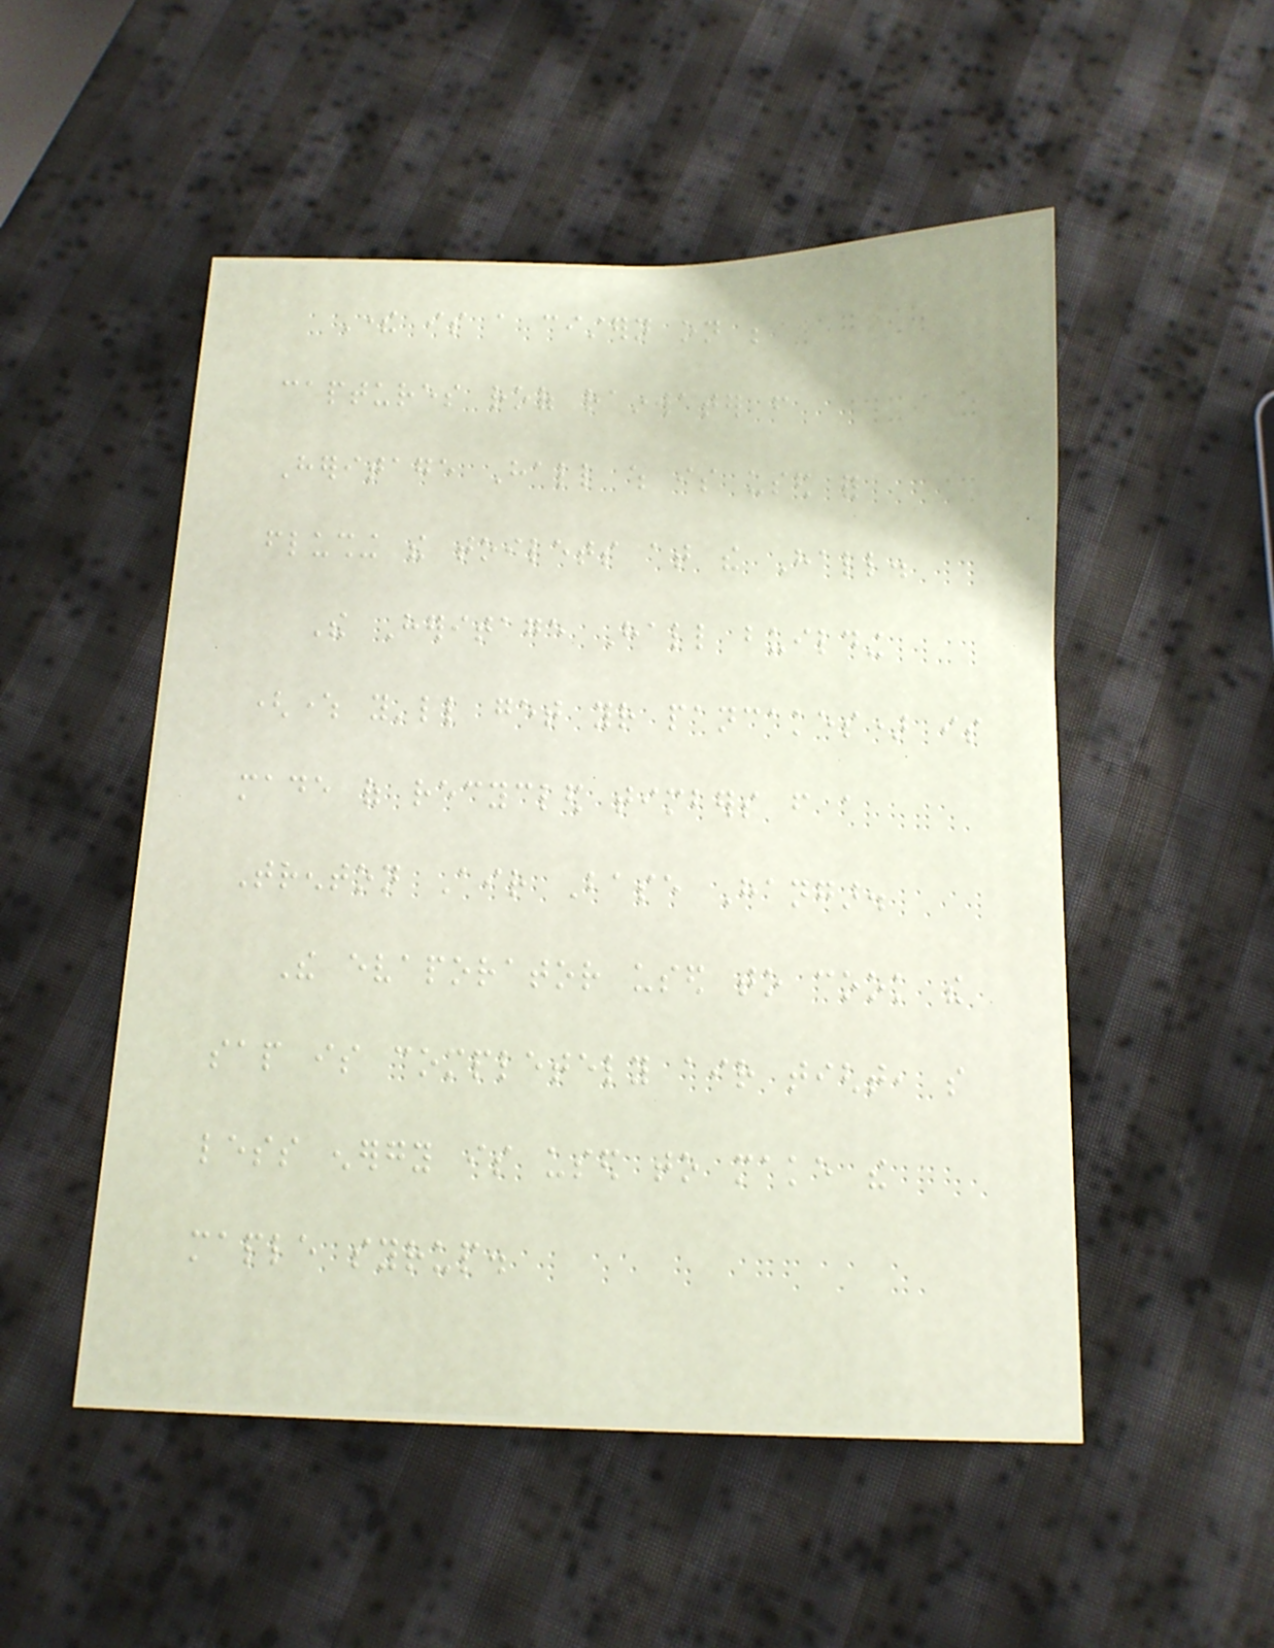There is a cistern on site that
captures roof rainwater from
Heritage Hall which is used for
flushing the toilets at the Hall.
The Heritage Hall building
(where you'll get your pancakes) is
made of recycled timbers from a
Trenton Air Base Hangar.
The evaporator used to cook the
sap is completely air tight, so
less energy is used to make the
maple syrup.
